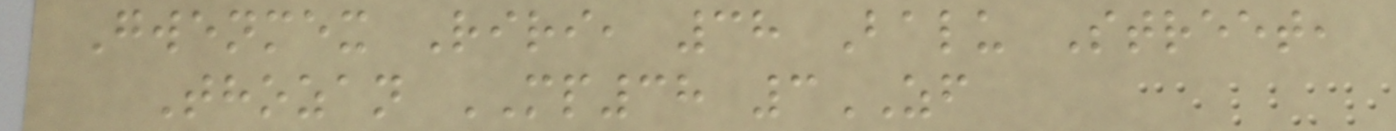Gwenmex Riri, 38 Balu Street,
Thozan MP38 3ZF
